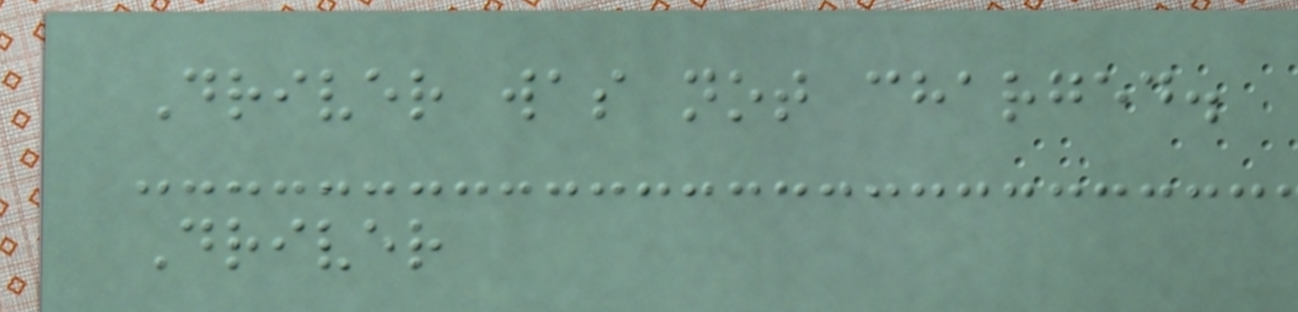Driver was not charged.
Driver
